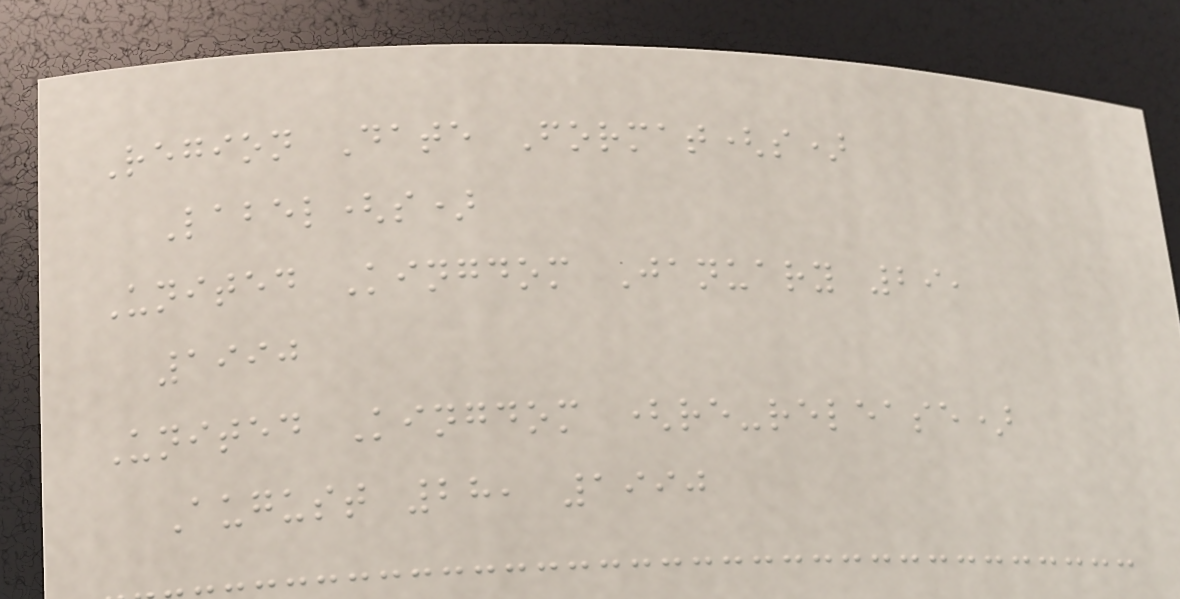Region Date Format(s)
Label(s)
United Kingdom January 29,
1990
United Kingdom (re-release)
August 28, 1990
